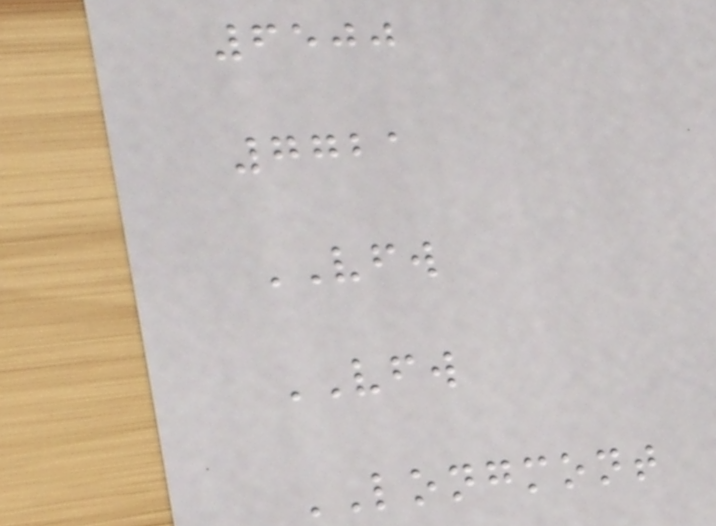6500
7721
VFW
VFW
LONGMONT
